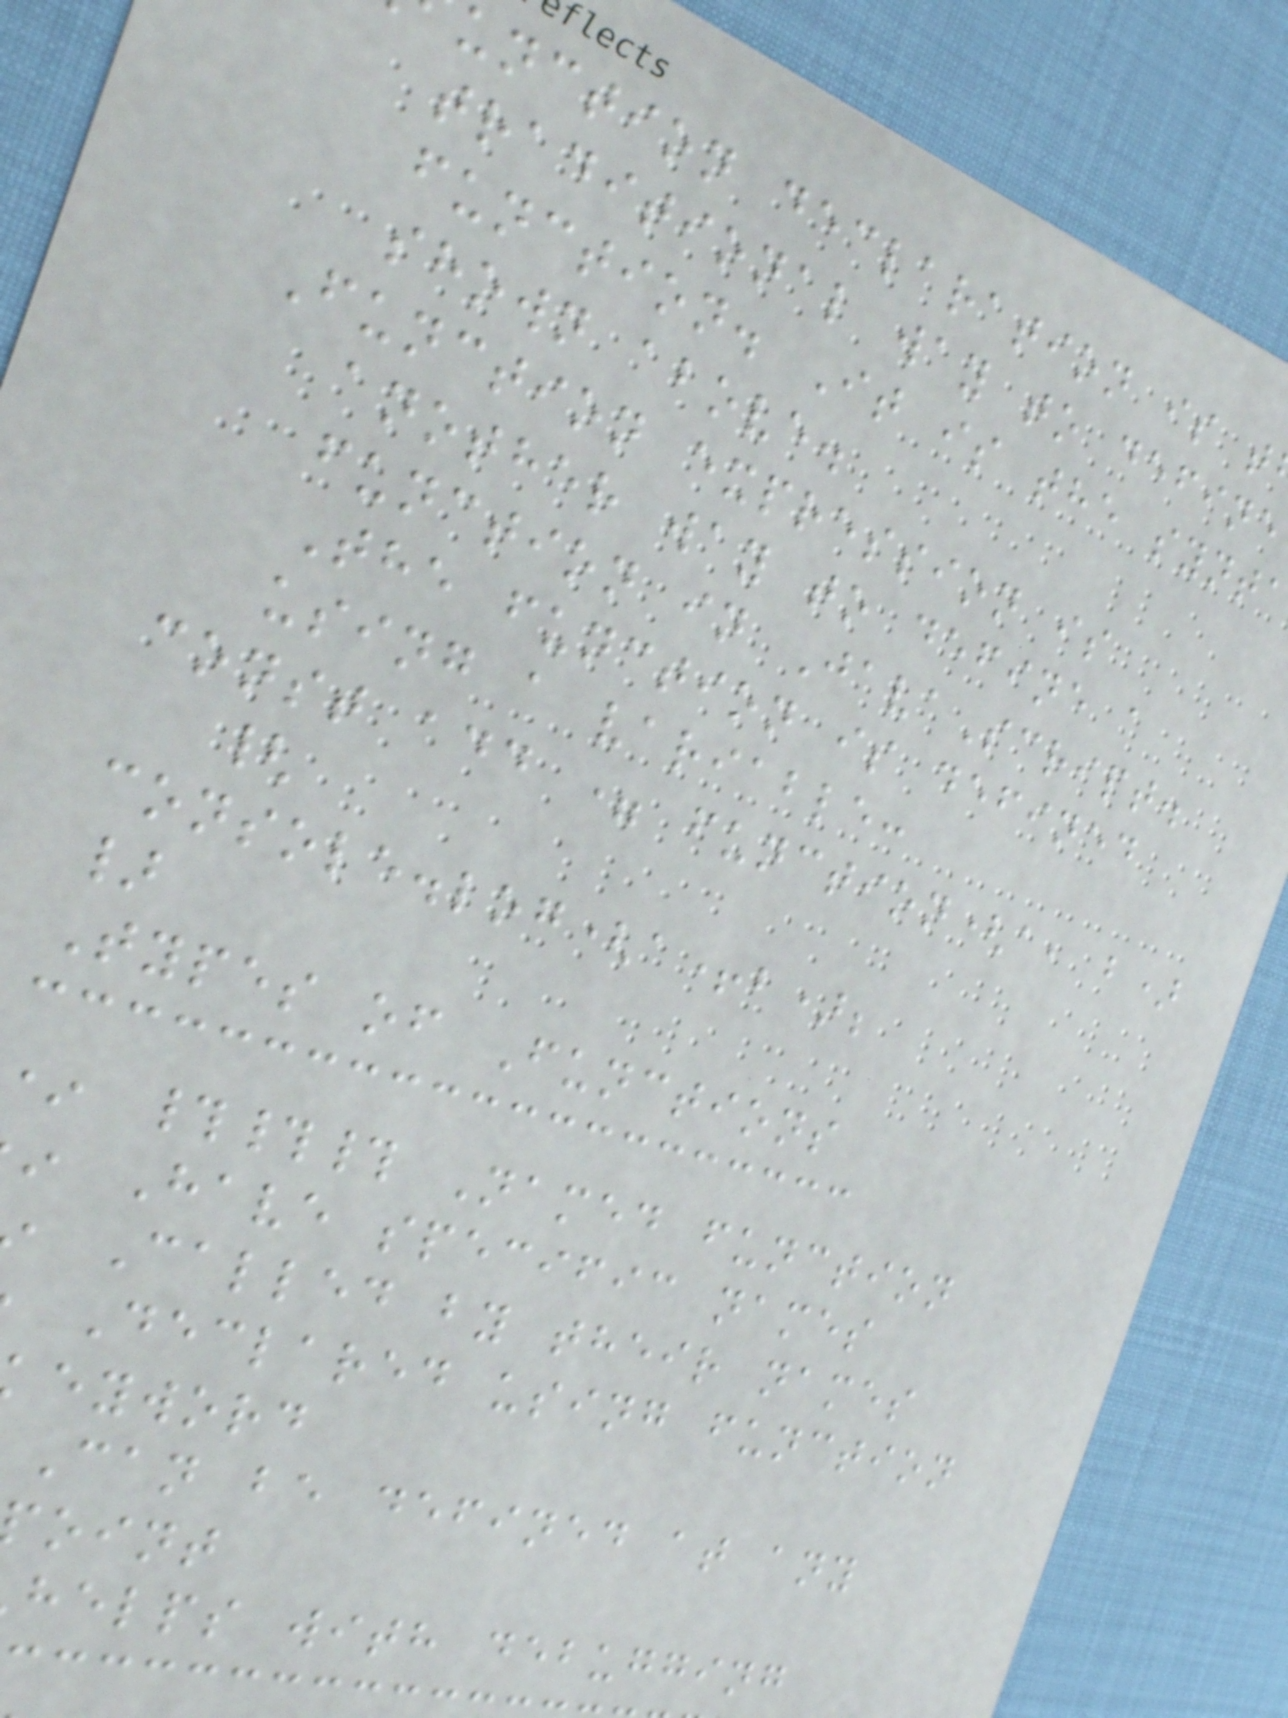unction declaration is t
traditional way to define
function. It is the synt
shown above.
Function expression is
another way to define a
function in JavaScript.
The function is defined
using a variable:
const add = function(a, b)
{
console.log(a+b);
}
Types of Functions
### Named function
Have specific names
Called by their names
Declared using function
eyword
Can be defined at any
oint
helps with debugging
